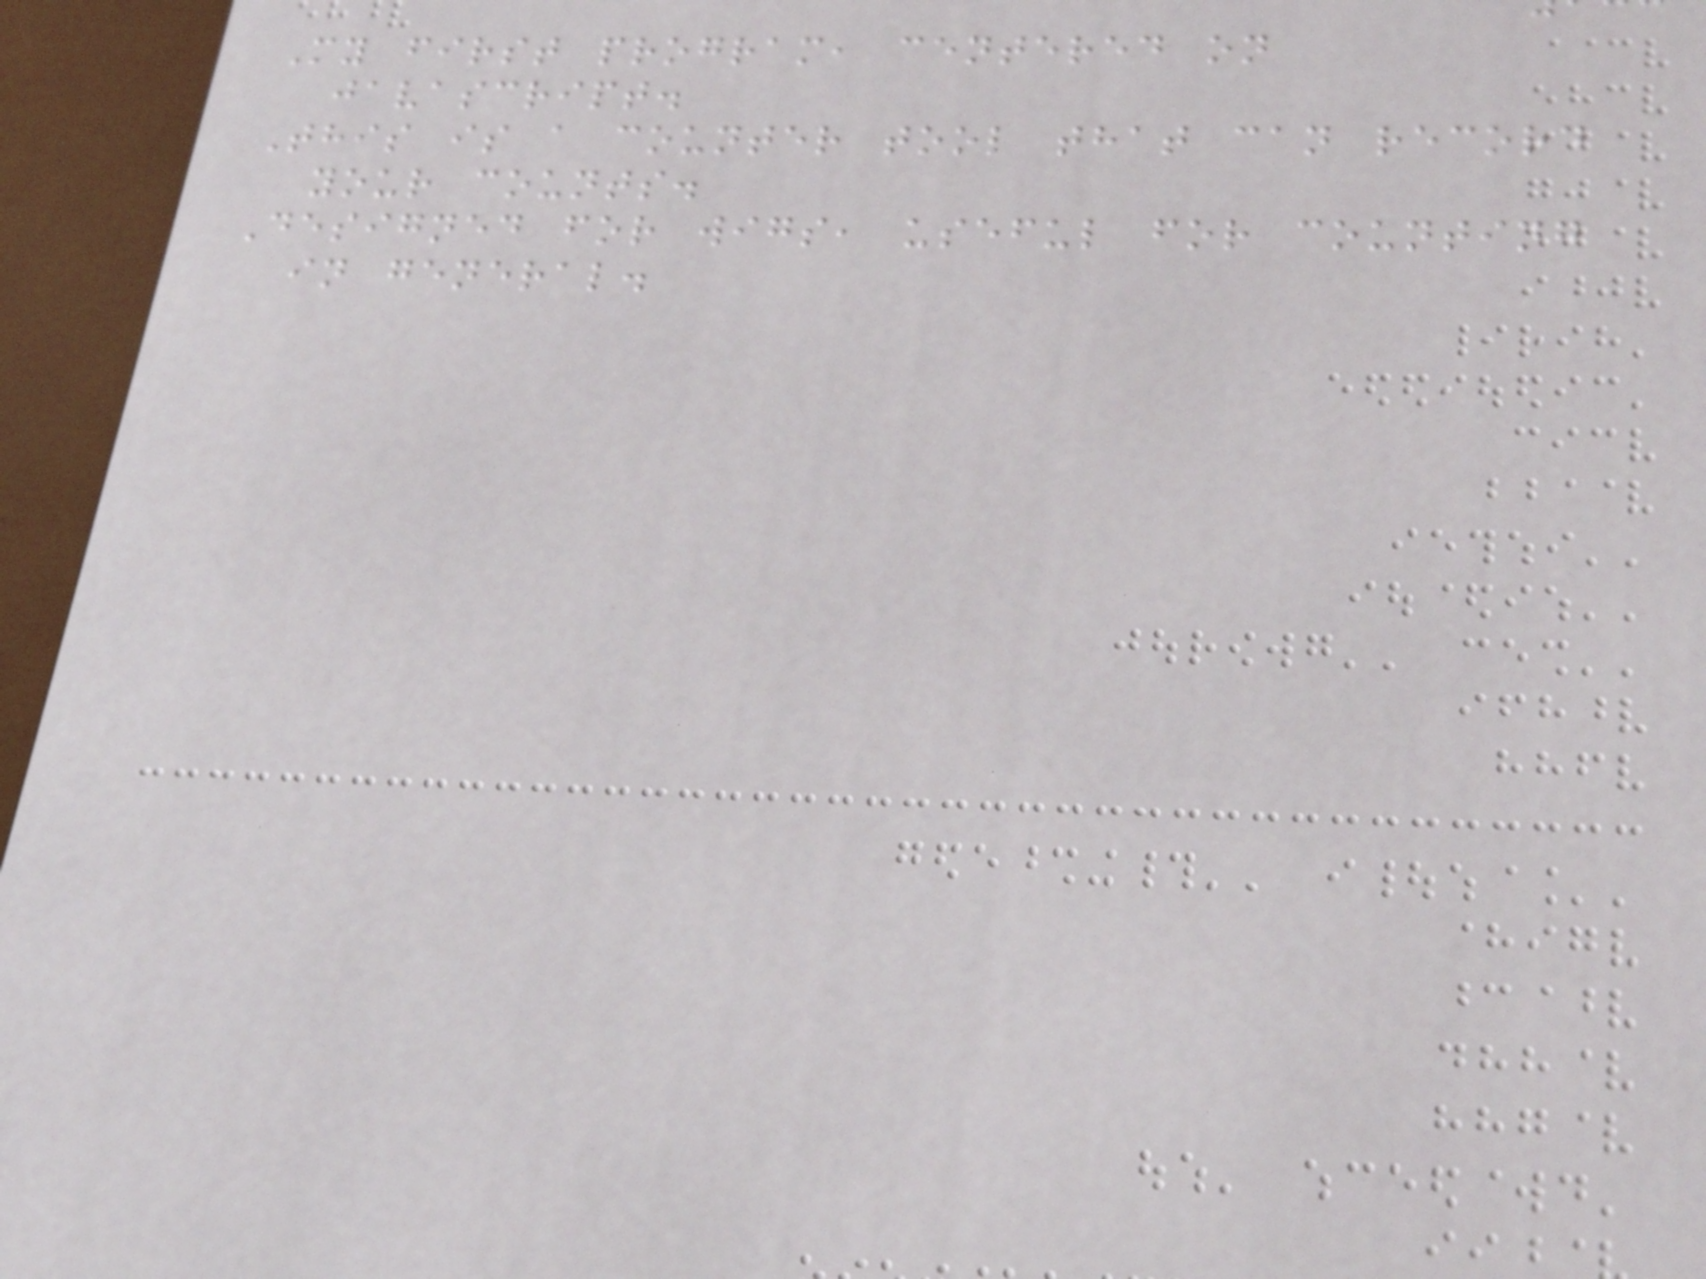My first program, centered on
javascript.
This is a counter tool that can record
your counts.
Designed for wigs, useful for counting
in general.
